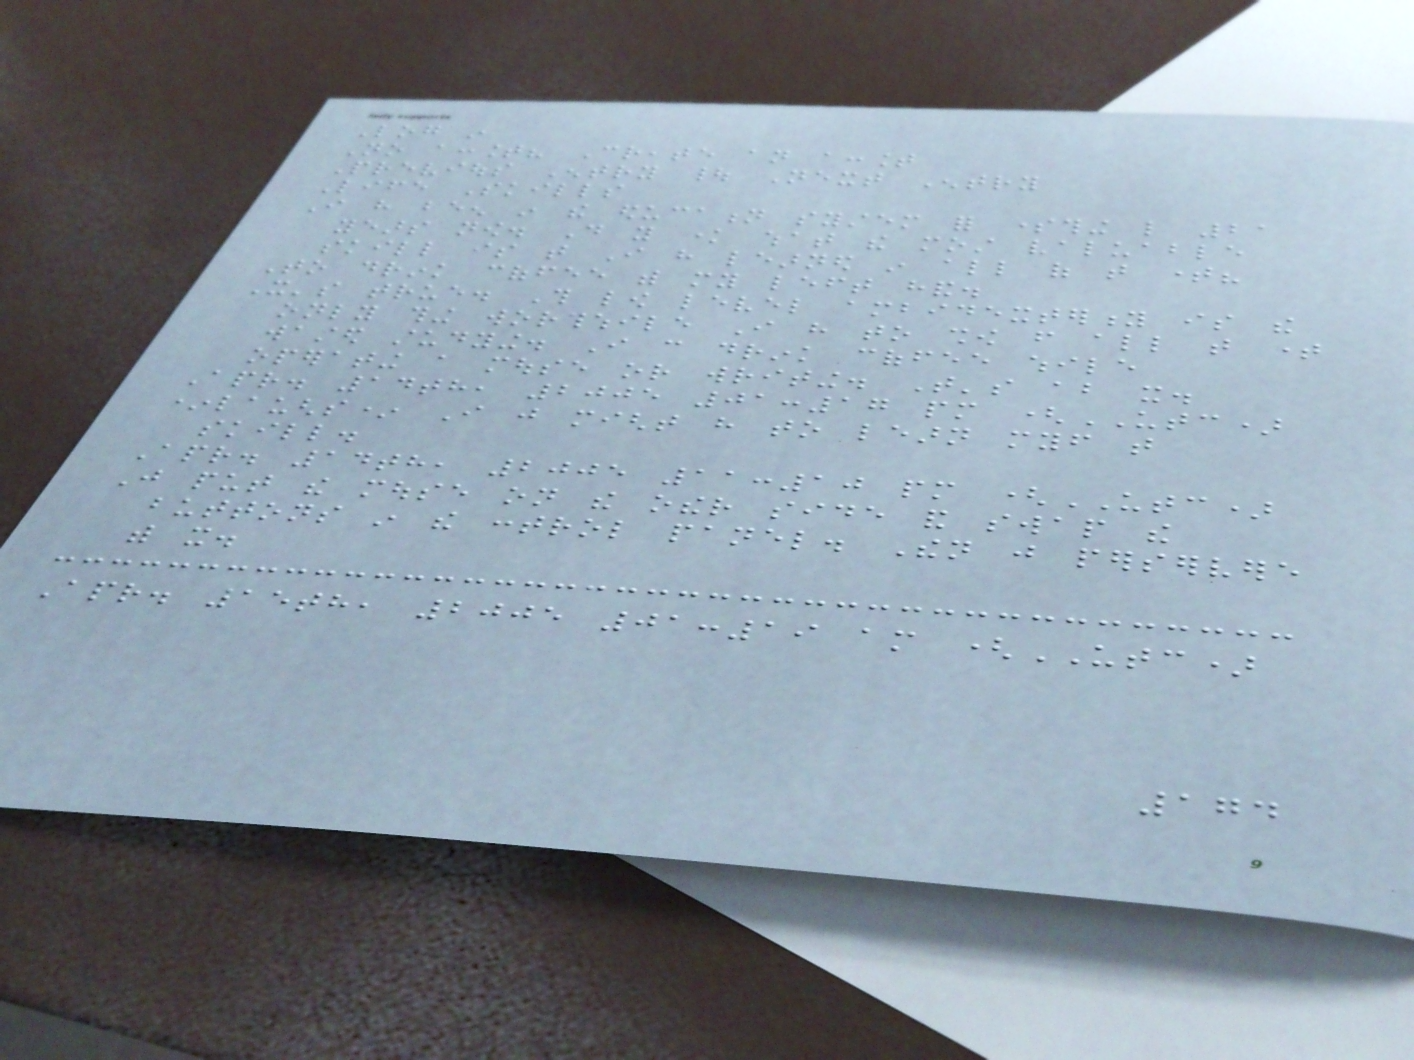Log in
No account? Create an account
Previous Entry | Next Entry
Life Skills
I have been in the education system for something like 21
years now. Do you know what the most valuable
skill is that I have learned in all of that time?
To drink coffee with my left hand.
It's true. This low level ambidexterity is the
only thing worthwhile I have to show from all that time
wasted studying. I can drink coffee while
operating a mouse or writing. That's about it.
Apr. 14th, 2005 01:17 pm (UTC)
*laughs* I just might have to learn myself that
skill.
Apr. 14th, 2005 11:10 pm (UTC)
Just put the mouse on the other side and swap the
buttons in the control panel. Then just perservere
with it.
Apr. 15th, 2005 01:19 am (UTC)
174
